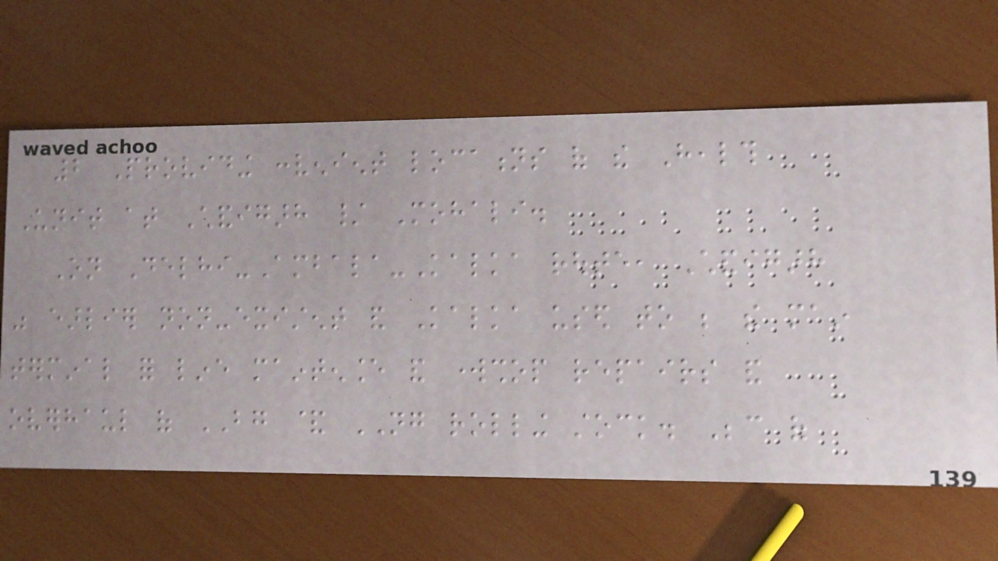2 Providing convenient locations of the Health
Unit at Chandigarh / Mohali.
On Delhi-Ambala-Kalka route, Chandigarh
was earlier non-existent and Kalka used to be the main
terminal for line maintenance and workshop repairs and
overhaul of BG & NG rolling stock. Because of
